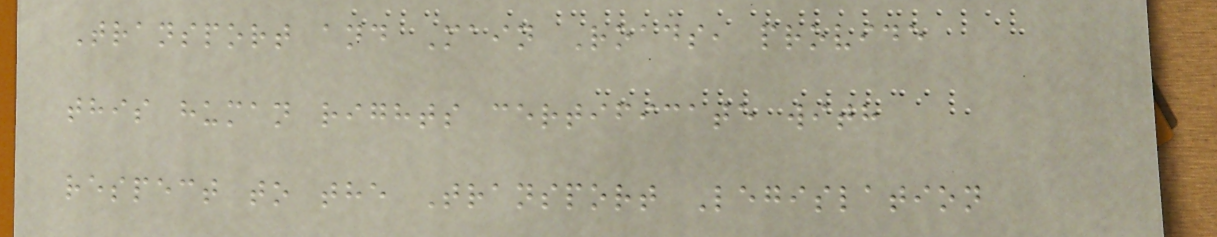Transport and Main Roads, provide
this human rights certificate with
respect to the Transport Legislation
